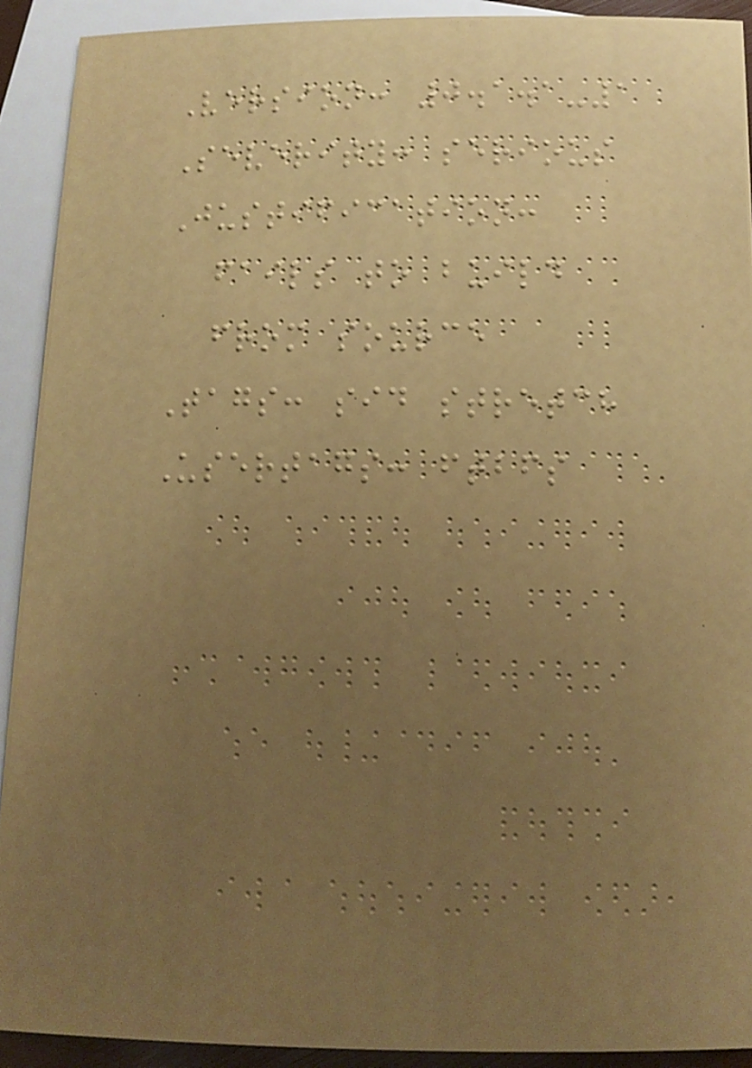Version: 0.1.1-1
Severity: serious
Justification:
fails to build
from source
Tags: sid stretch
Usertags: ftbfs
